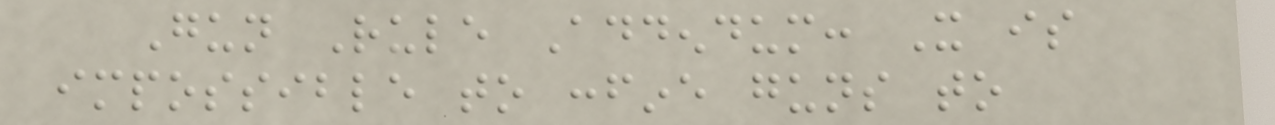Gun Rule Addendum: It is
impossible to confine guns to
